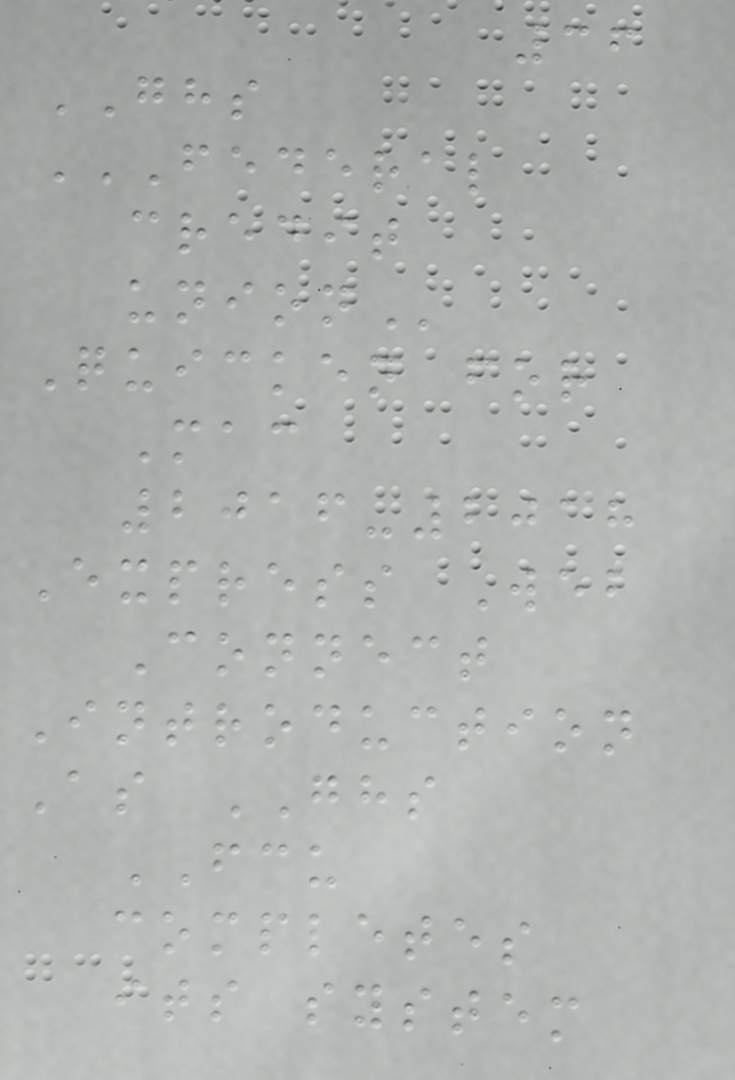36
GHS
FEDERAL
CREDIT
UNION
Quicken for
Mac
2016-2018
Express Web
Connect
Introduction
As GHS
FCU
completes
its system
